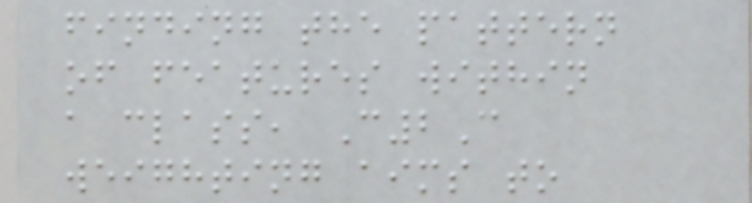finding the pattern
of features within
a class, C2C
weighting aims to
